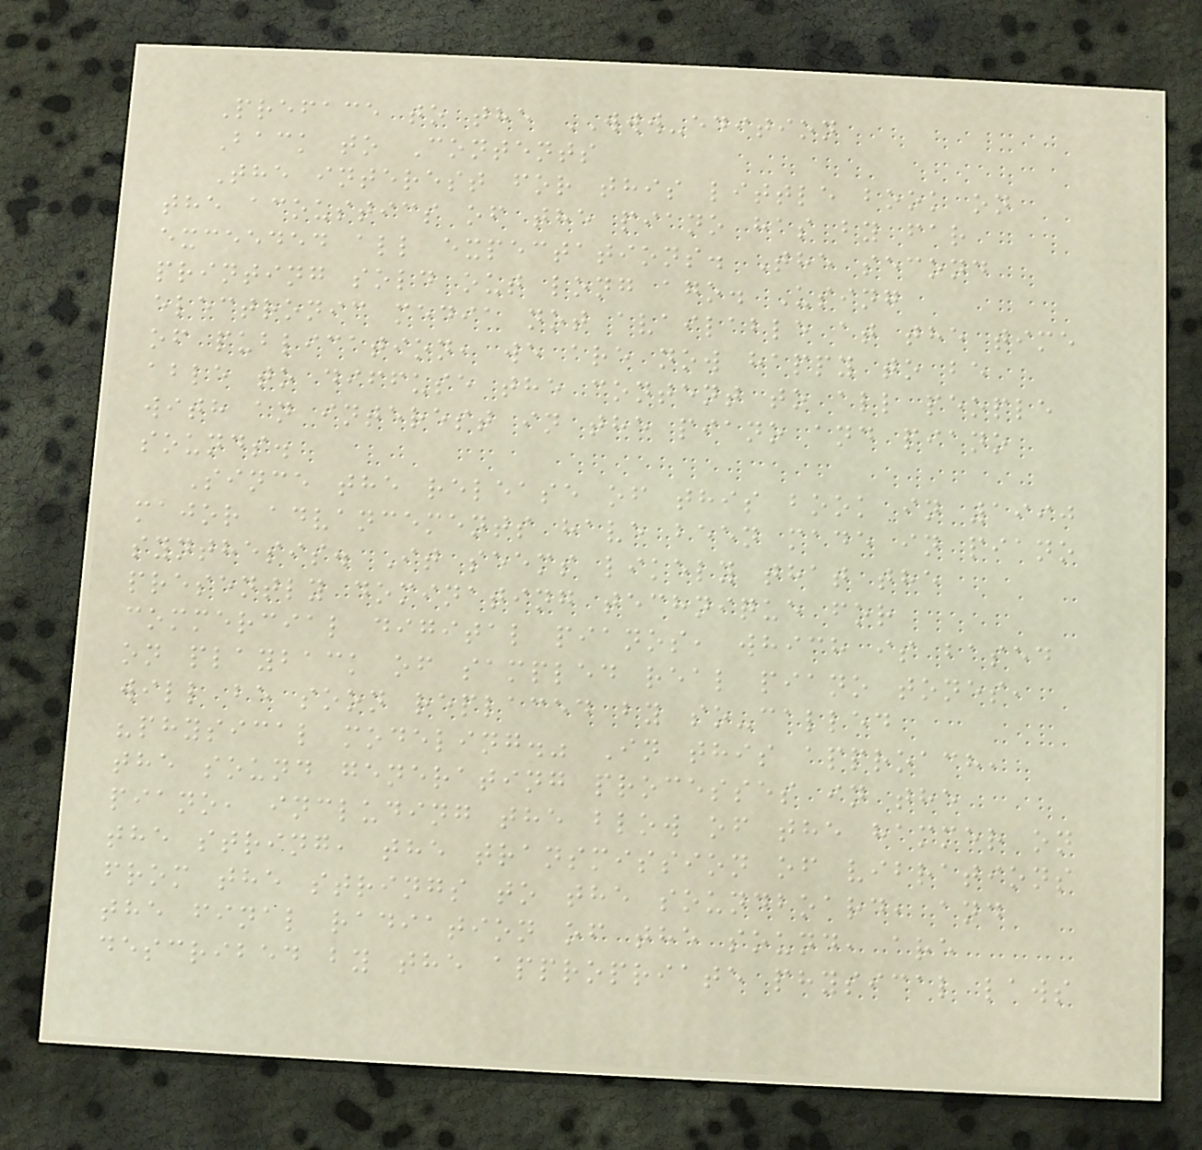Preface to the WWW-edition
Back to Contents
The interest for this little book on
the acoustics of the piano has by far
exceeded all expectations. The second
printing sold out long ago. Using
electronic media not available at the time
of publication, we are now happy to be
able to diffuse the content to all people
with an interest in the piano and piano
sounds.
Since the release of this book in 1990
major advancements have been made in piano
synthesis. It seems likely that the
presently dominating technique for
commercial digital pianos, which is based
on playback of sampled real piano tones,
will be soon replaced by so-called
"physical modeling." In this approach,
the sound generating processes in the
piano, including the blow of the hammer on
the string, the transmission of vibrations
from the strings to the soundboard, and
the final radiation of the sound, are
described by the appropriate physical laws
